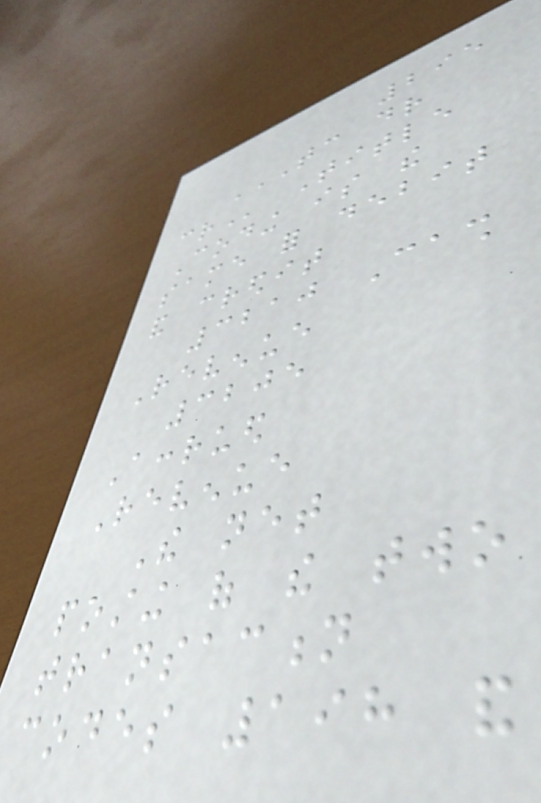295
TC DR
CR Title
Coding is the
same for debit
and credit
3210 Cash
Revenue
3205
Accrued
Revenue
The net
posting of the two
transaction
codes 198 and
